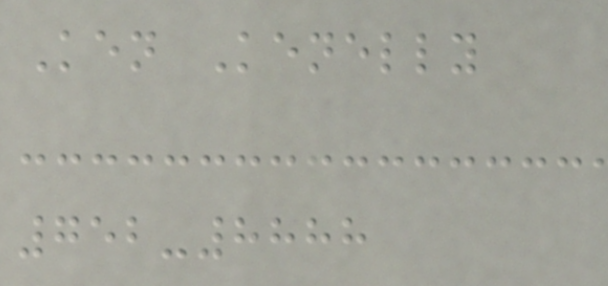Ken Kenelly
752-8888
